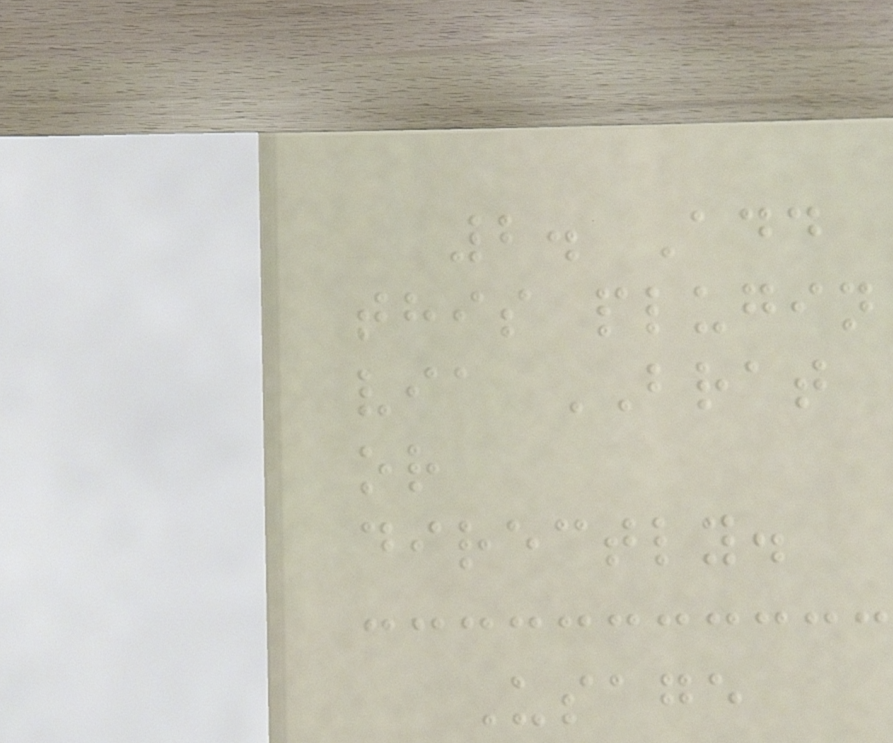2. Add
this plugin
via BRAT
or
directly.
Usage
